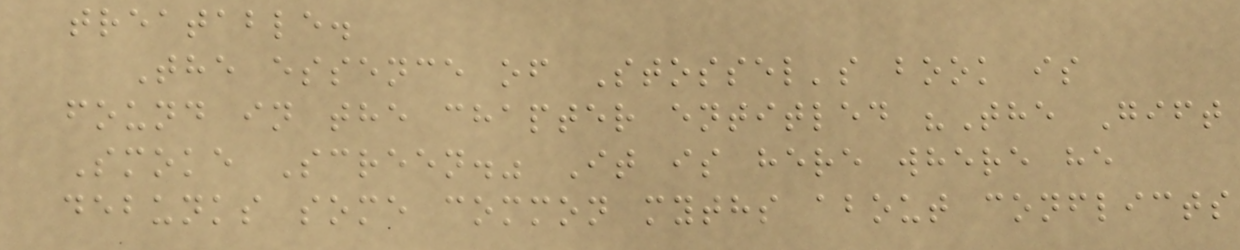treatable.
The essence of Stossel's book is
found in the chapter entitled "The Gift
Smoke Screen." It is here where he
debunks some common myths about conflicts
